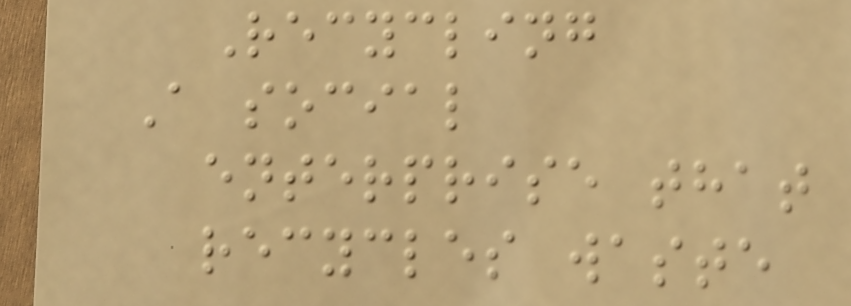Recycling
A social
enterprise that
recycles waste
